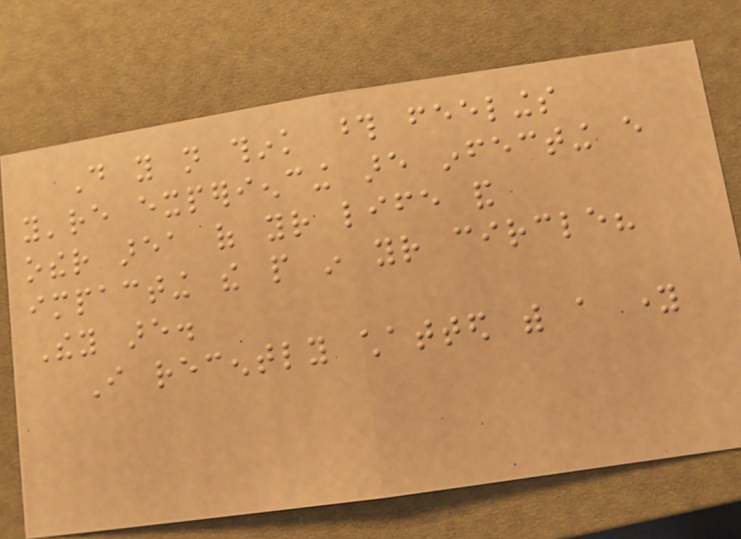Do you not think those feelings
you're experiencing are infecting every
other area of your life and
impacting the people in your circle?
They are.
I recently chatted with a young
